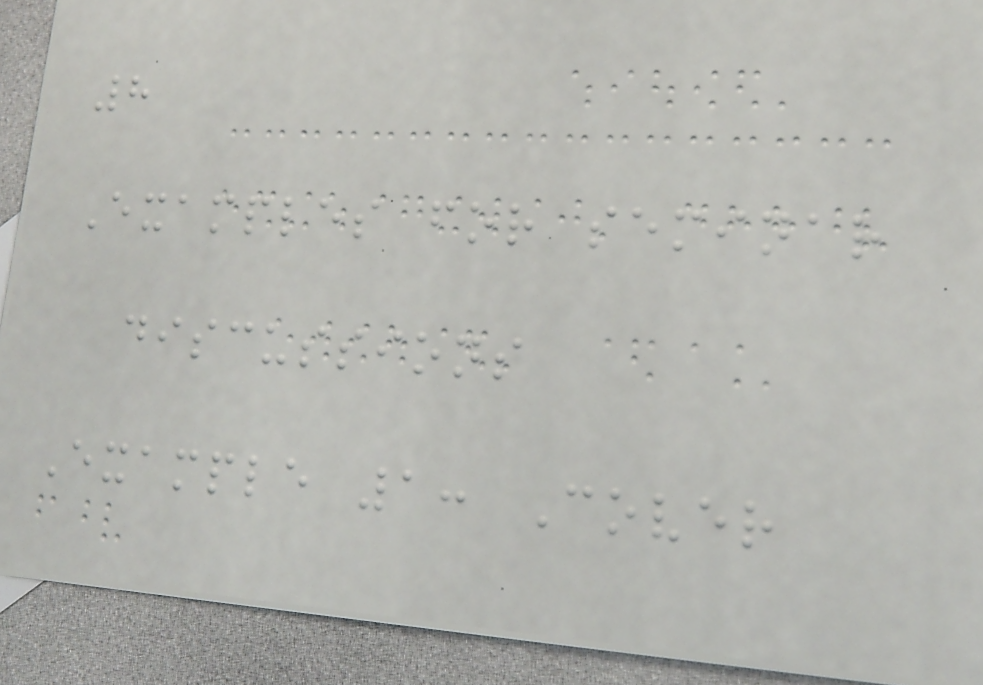8
Examples for seminar
discussions
Example 1: Cover
